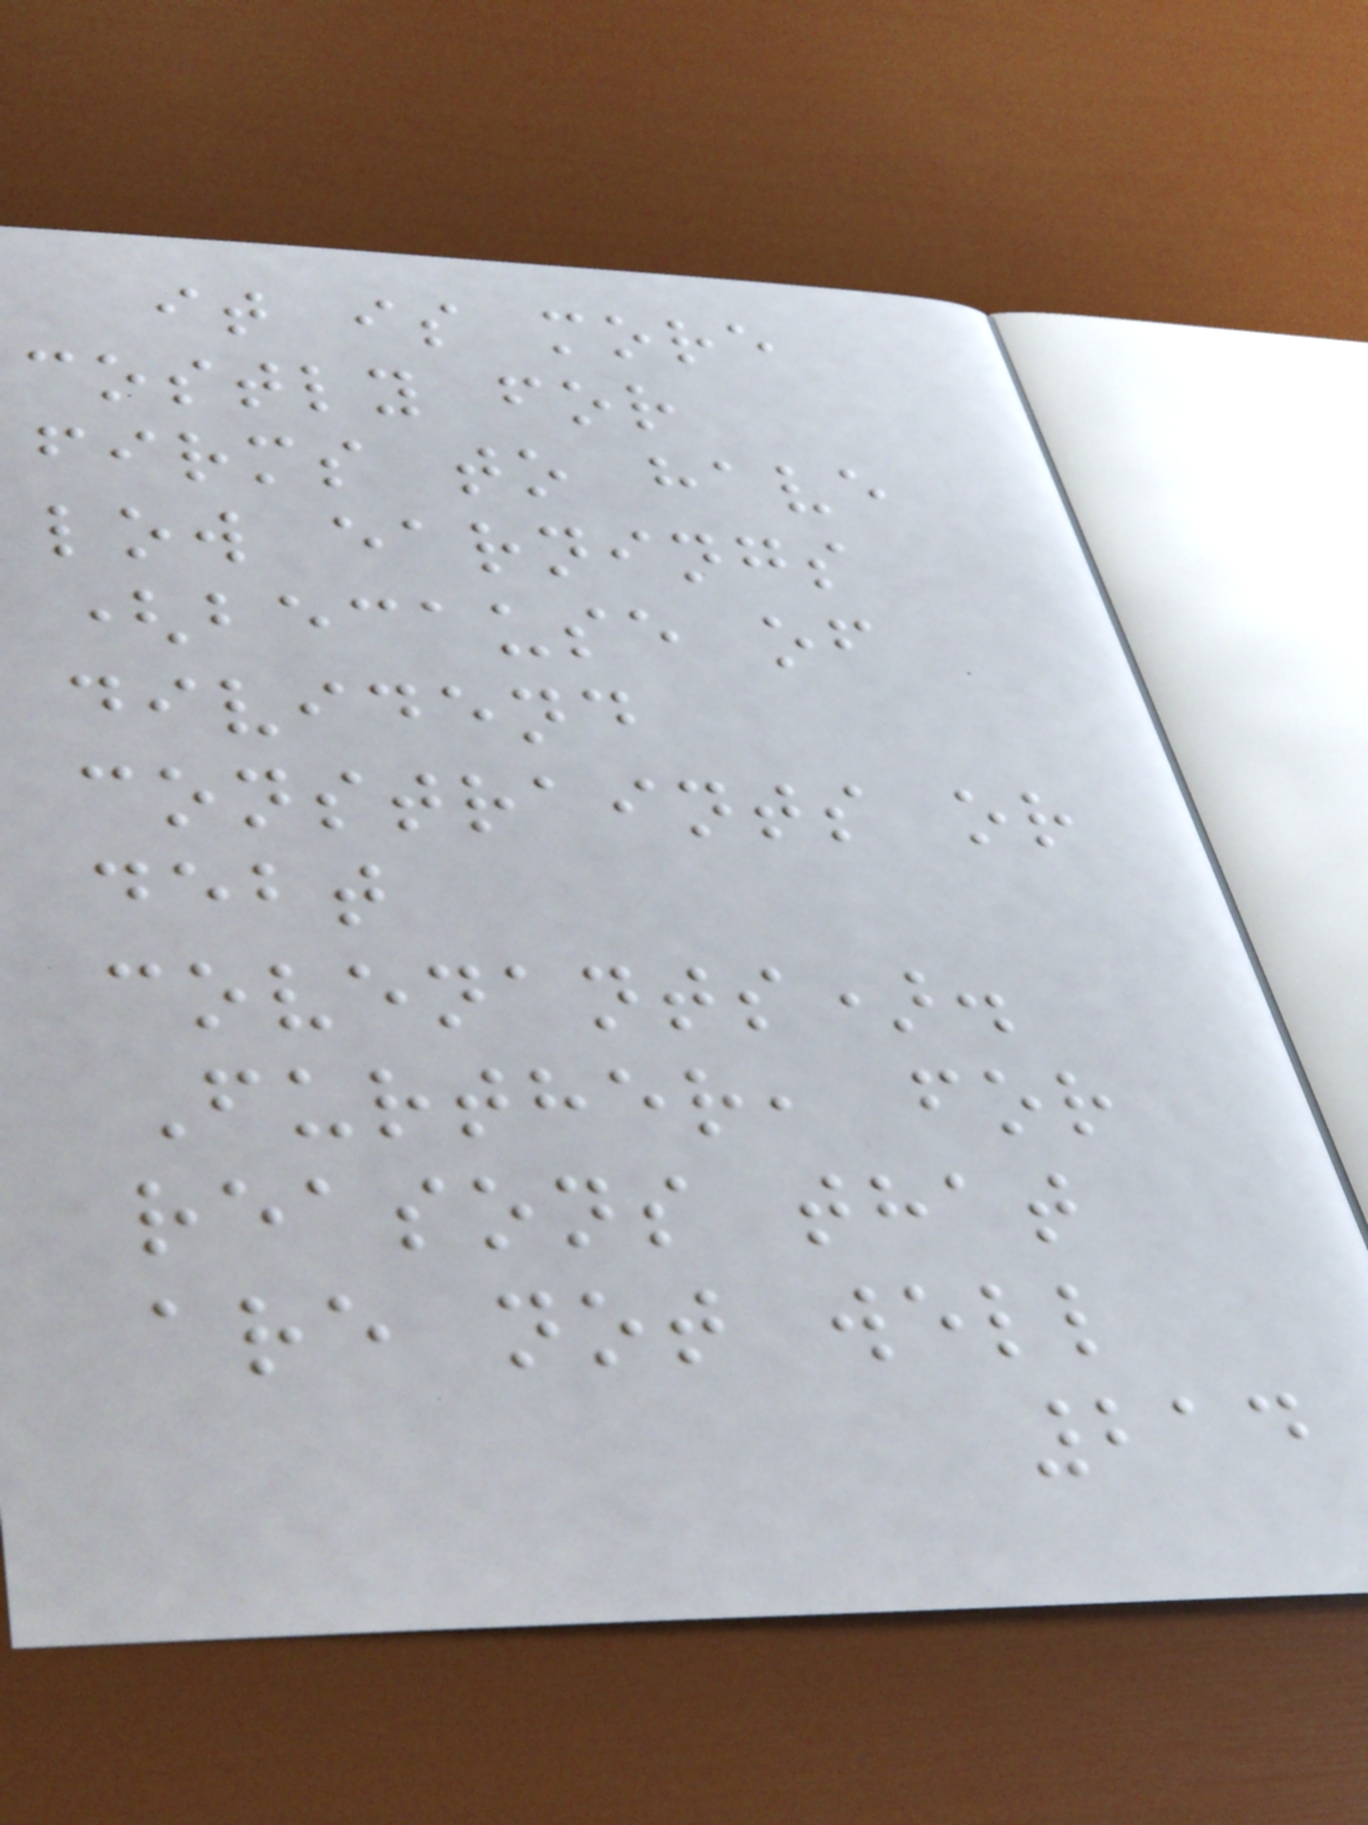it is more
costly for
firms to have
low earnings
(because of
dividend
constraints or
debt
covenants).
Further, for
reasons that
are not well
214
